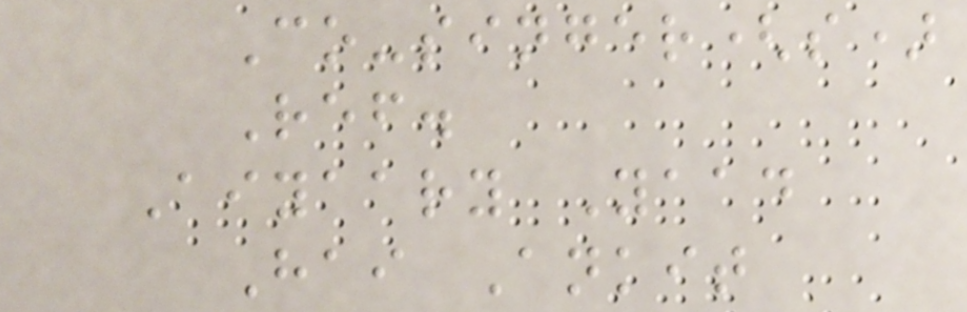Co-singer(s)
Ref.
Aiyaary Yaad
Hai Ankit
